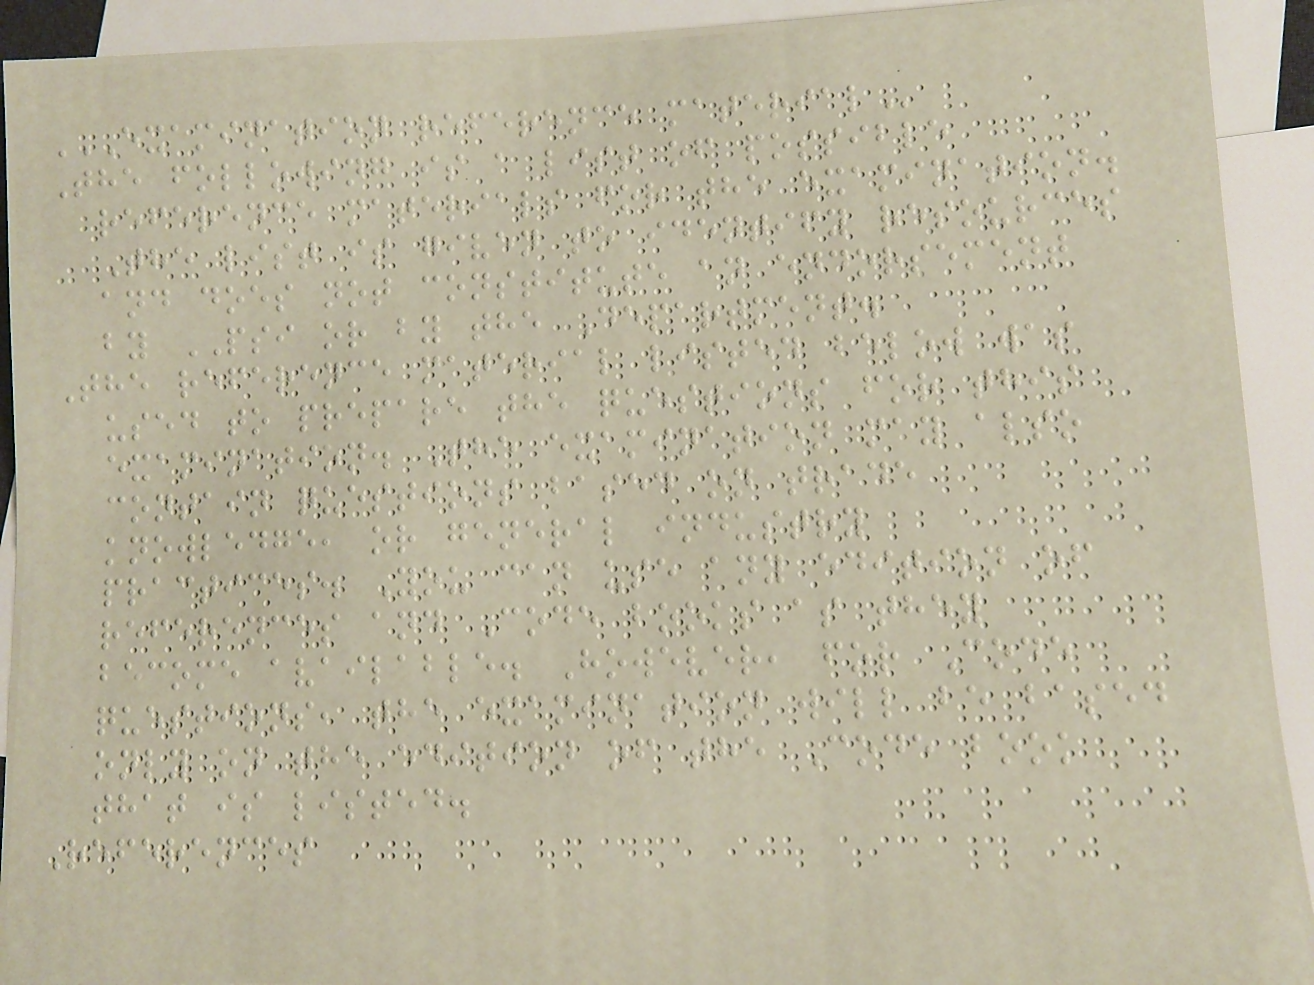EXAMINATION REFERENCE MATERIAL
The following is a list of possible
reference materials for the examination.
The list is given to identify resources
and does not constitute an endorsement
by PSI or by the Department.
The reference material listed below was
used to prepare the questions for this
examination. The examination may also
contain questions based on trade
knowledge, or general industry
practices. You can use any edition of
references and Code books as they
become available. However, for Code
questions, the examination will be based
only on the edition of the Code book
that is listed.
References
